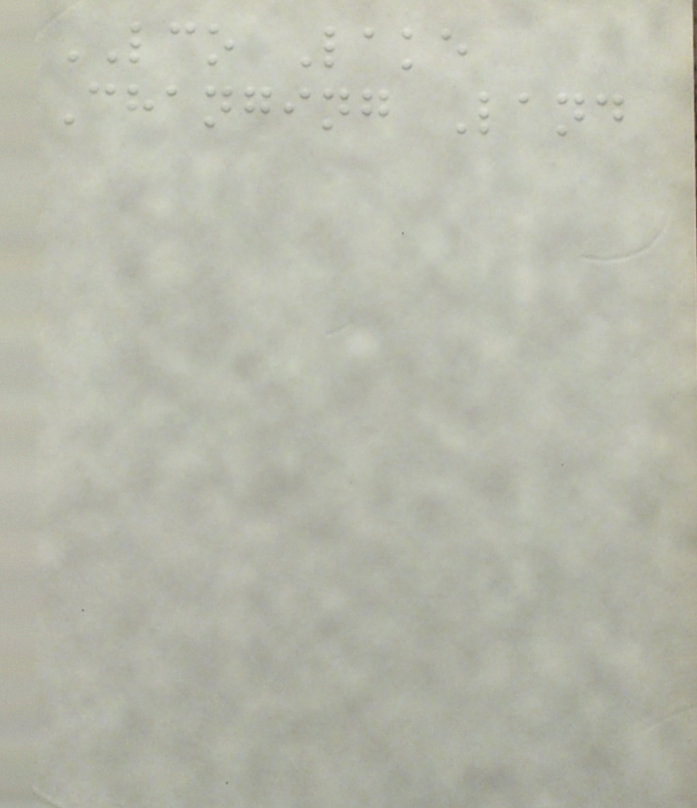LCO Lake
Changing Land
